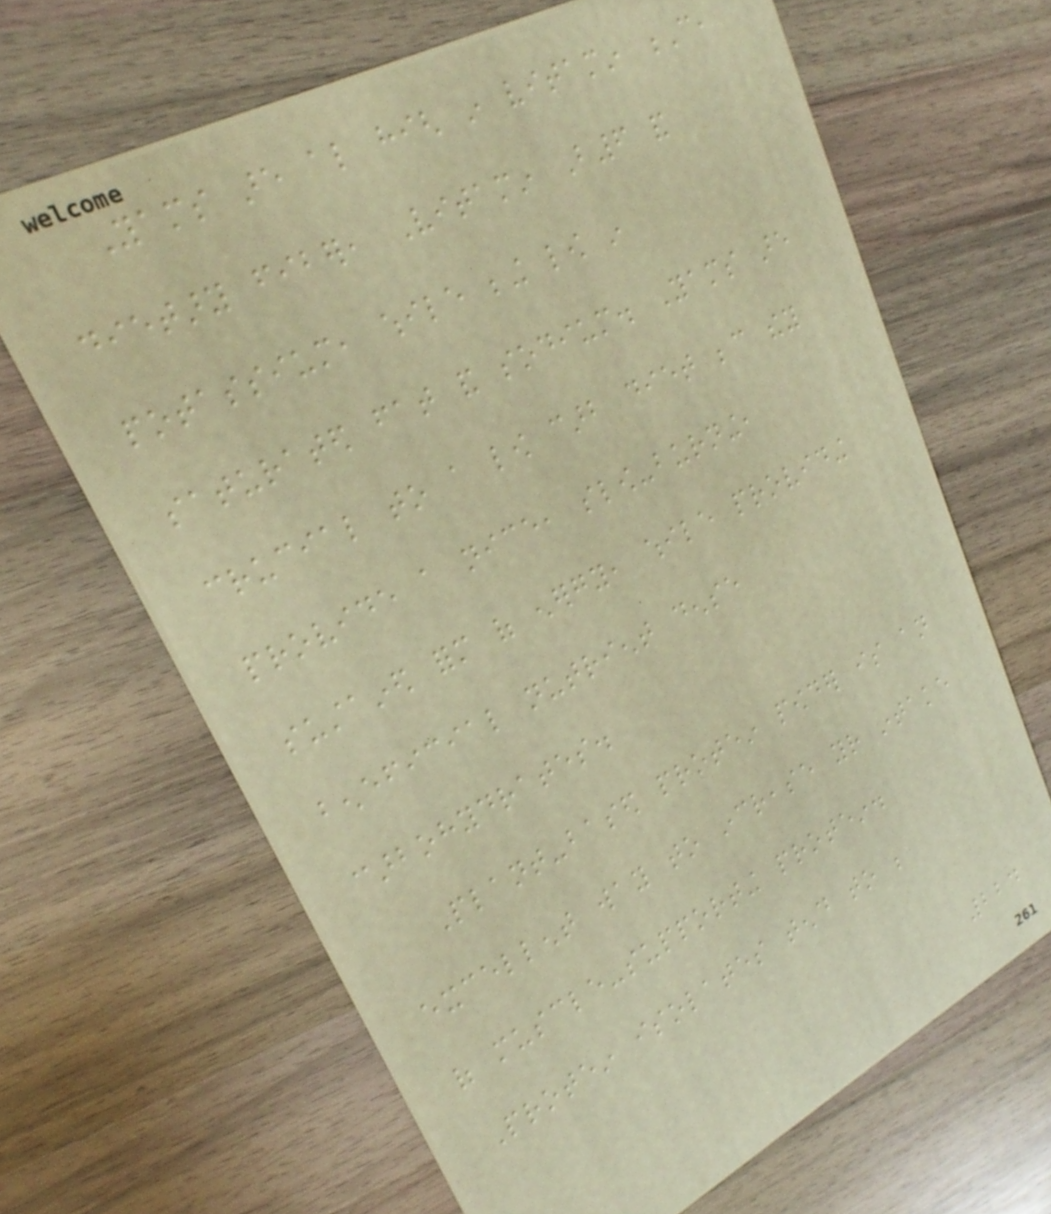Yams are also high in vitamin C,
dietary fiber, Vitamin B6 and
potassium, while being low in
saturated fat and sodium. Yams are
crucial to a low carb diet because they
provide a nice, slow-burning,
sustained form of energy, while providing
beneficial nutrient dense
carbohydrates.
Plant-based protein powder is an
excellent way to increase your intake
of muscle-supporting protein.
Protein isolates tend to be
224
